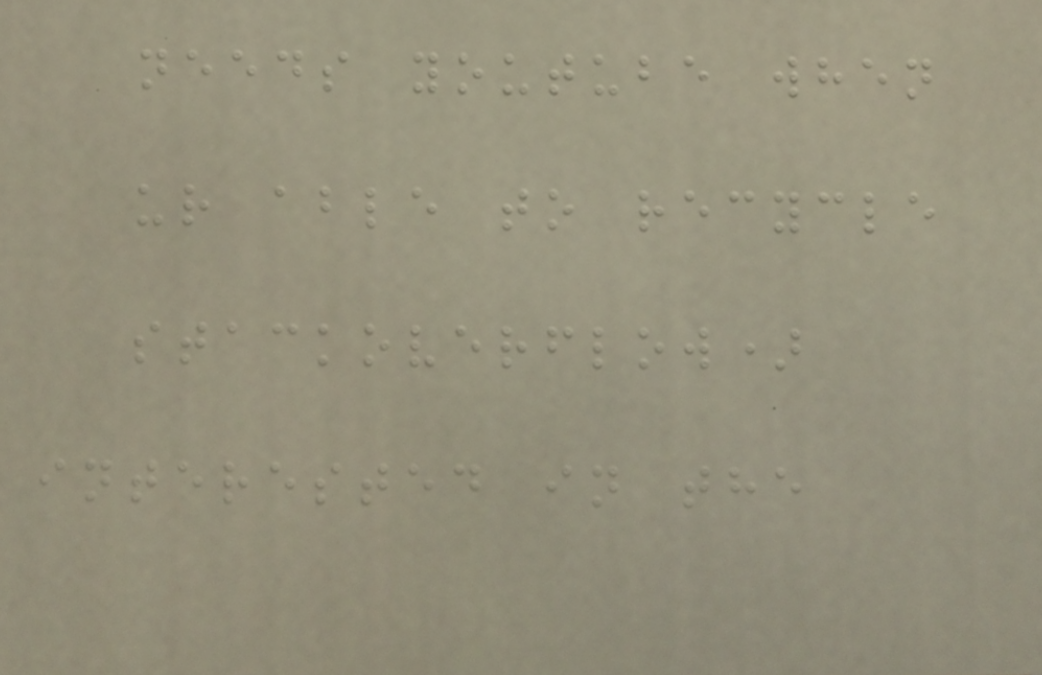needs youtube when
ur able to recycle
stackoverflow)
interested in the
